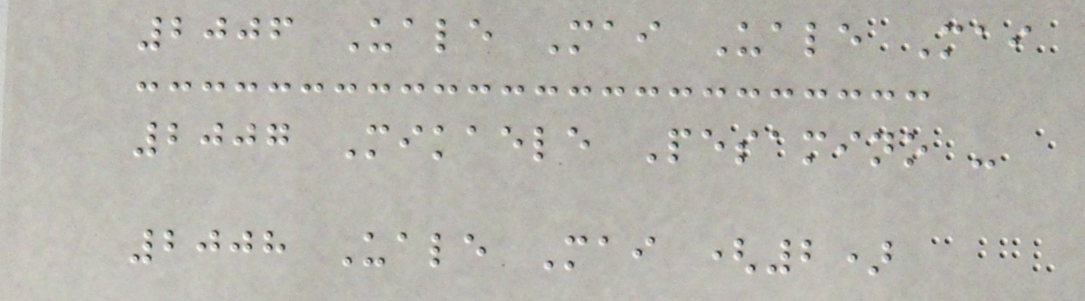2006 Uale Mai Uale Mai
2007 Mikaele Pesamino -
2008 Uale Mai (2)
